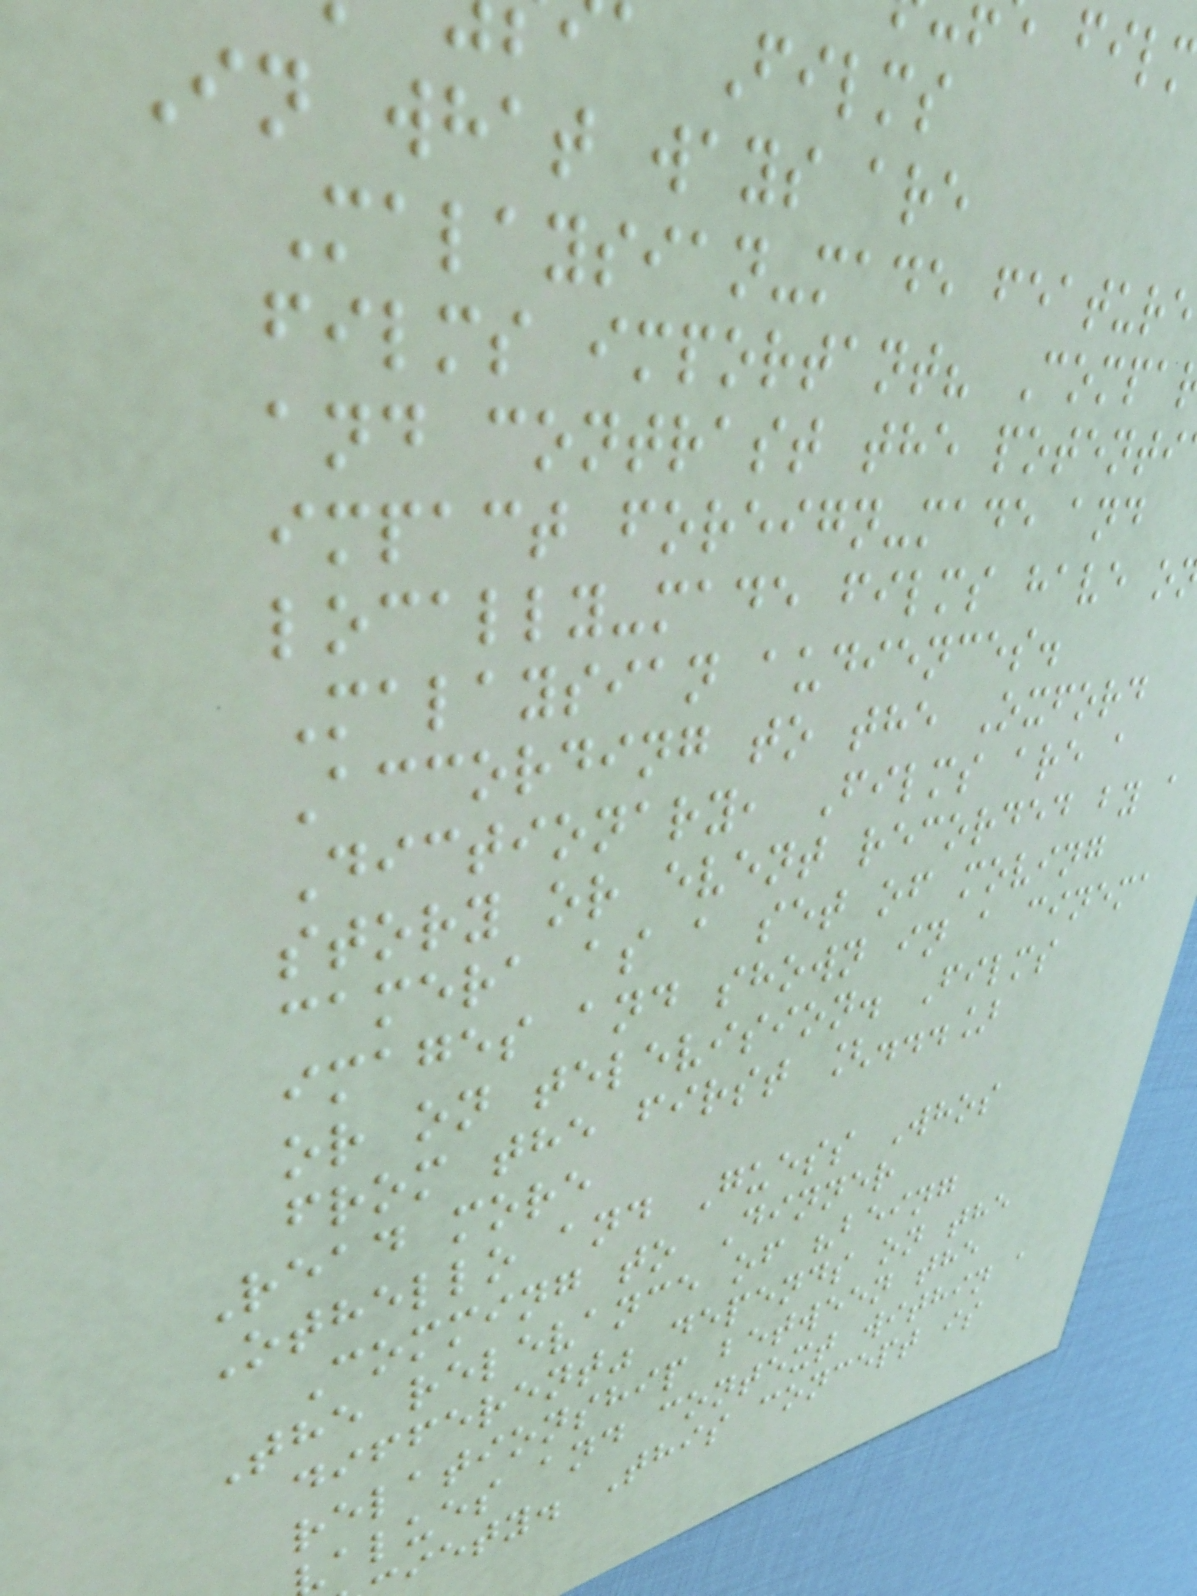a Films
In what ways are
Malaysian-made feature
films important? Compa
and contrast the potenti
impact foreign-made and
locally-made films have o
Malaysian audiences.
According to the Oxford
Dictionary, Films are a
story or event recorded by a
camera as a set of moving
images and shown in a cinema
or on television. Films
from the first [...]
Read more
Othello and Guess Whos
Comming to Dinner
The relevance of "being
different" depends on the
relationship between the
alues and context within a
iety. This concept is
